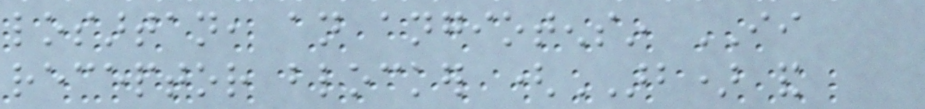losartan, an angiotensin II
receptor blocker (ARB) and
